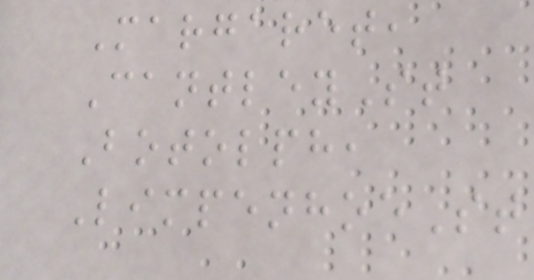Margaret,
CantleySt
Botolph,
LimpenhoeSt
